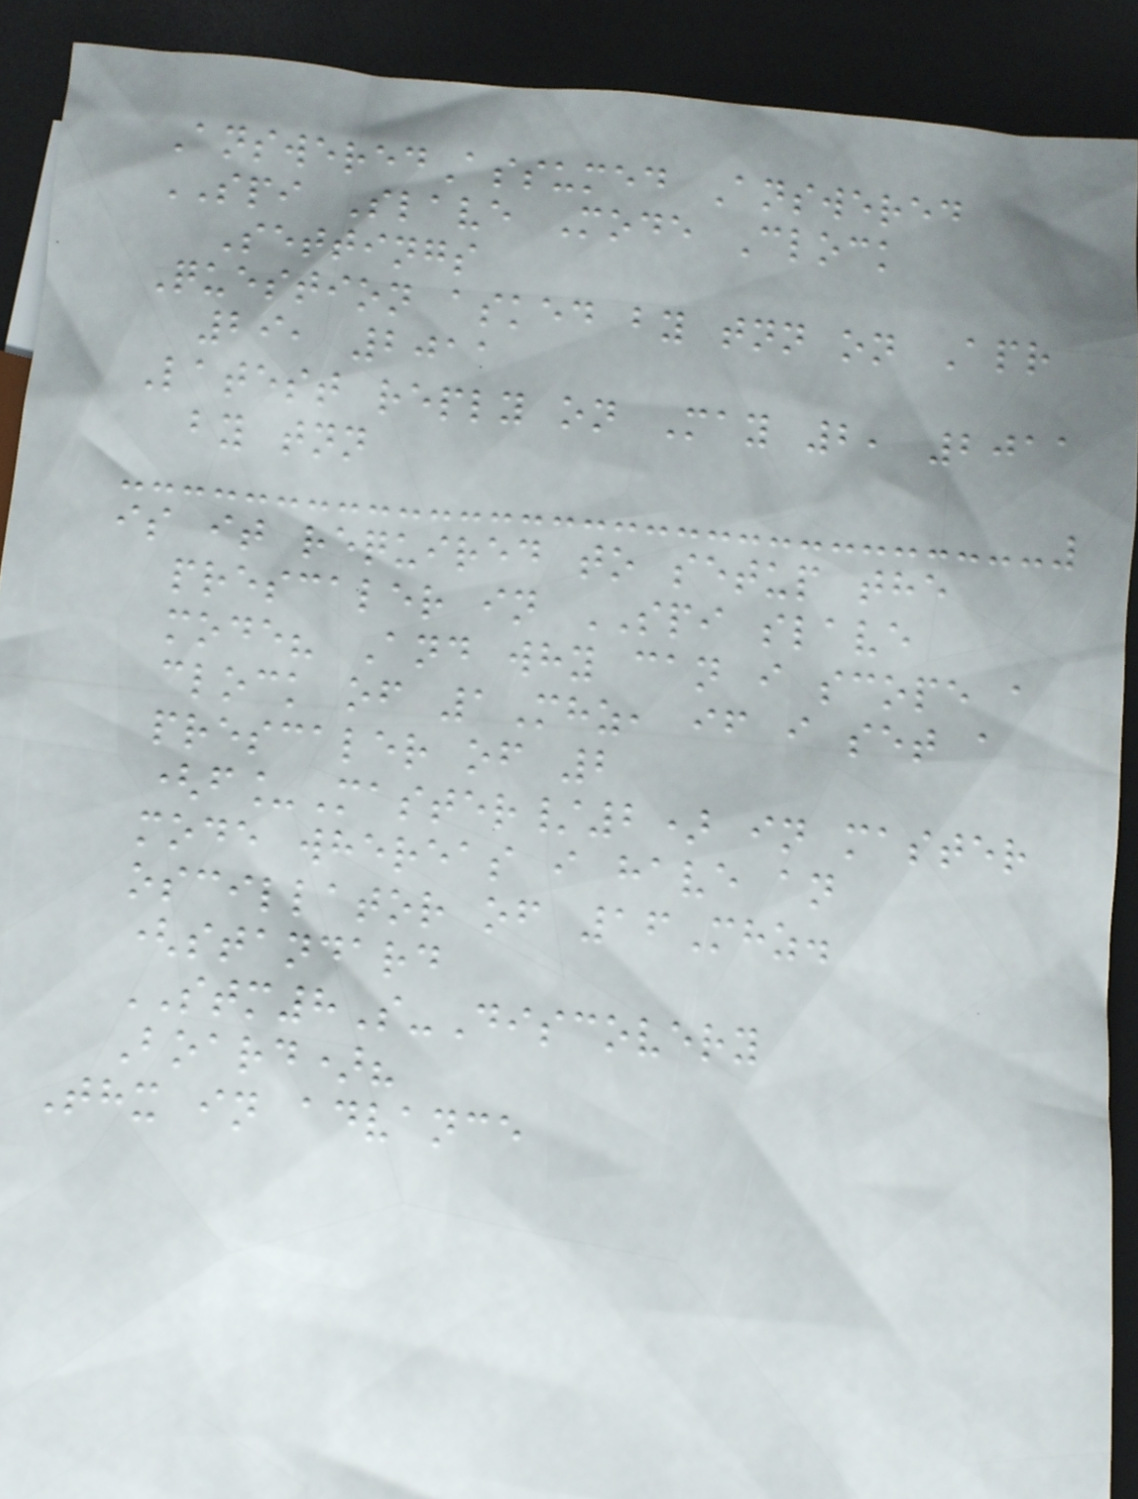AnsweredAssumed Answered
SPI Slave Mode Clock
Settings
Question asked by tnn on Apr
29, 2011
Latest reply on May 2, 2011
by tnn
is it required to setup the
prescaler in SPI slave
mode? And why can i scope a
clock of 1Mhz, if i set a
prescaler of 2
(f_Master/2) in master
mode whereas i have an
oscillator of 16Mhz.
(standard
STM8S-Discovery
Board)?
Thx in advance
